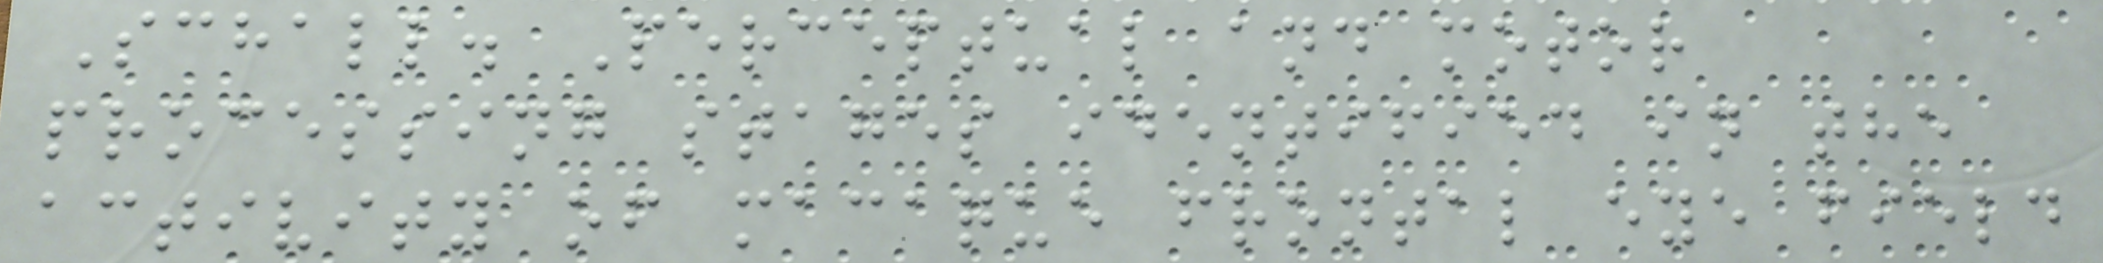Schall. Perceptual and motor
processing stages identified in the
activity of macaque frontal eye field
